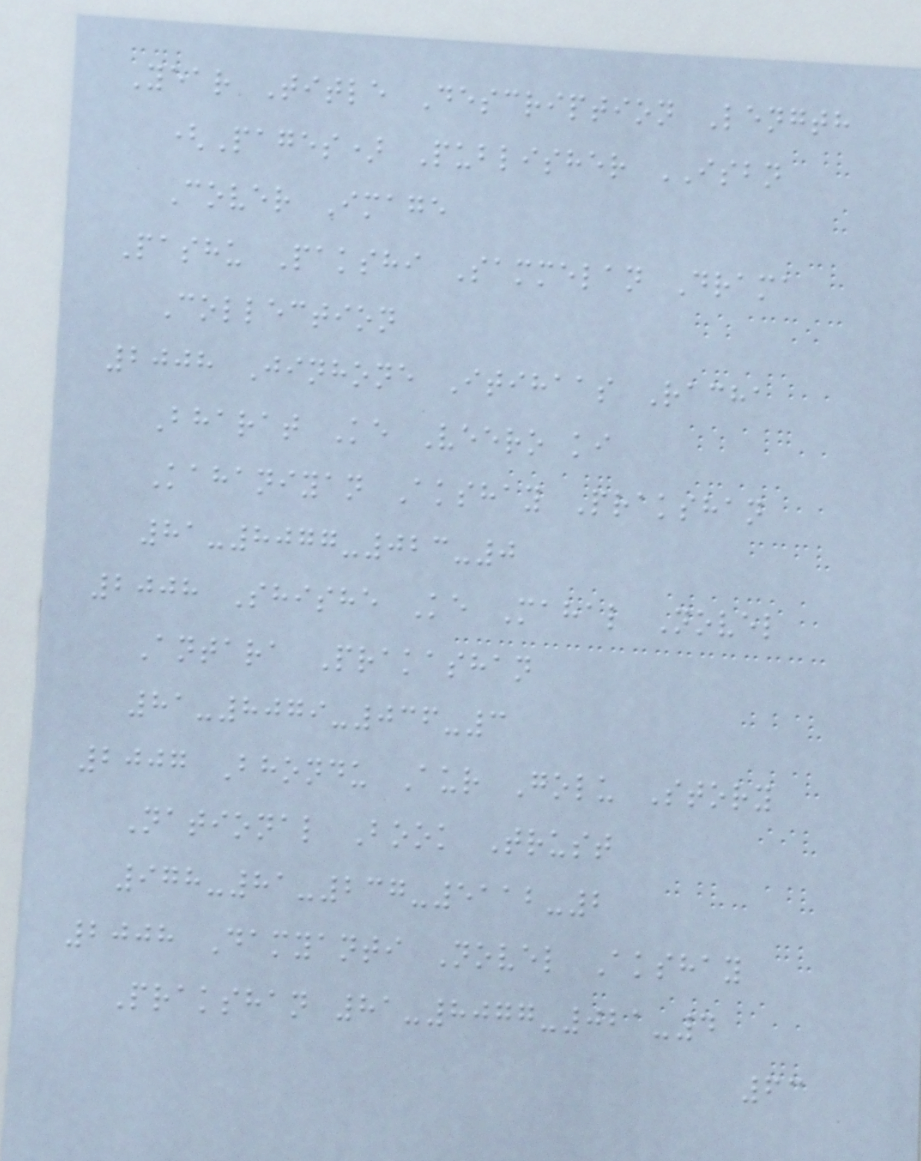Year Title Description Length
(Pages) Publisher ISBN
Cover Image
Pashu Pakshi Sammelan Drama
Collection
2008 Jinhone Itihaas Racha
Bharat Ke Veero ki
Kahaniyan Akshay Prakshan
81-8077-023-0
2008 Shishe Ke Mahal Novel
Antara Prakashan
81-8079-036-3
2007 Bhondu Aur Golu Story
National Book Trust
978-81-237-5112-2
2008 Damyanti Novel Akshay
Prakshan 81-8077-021-4
63
